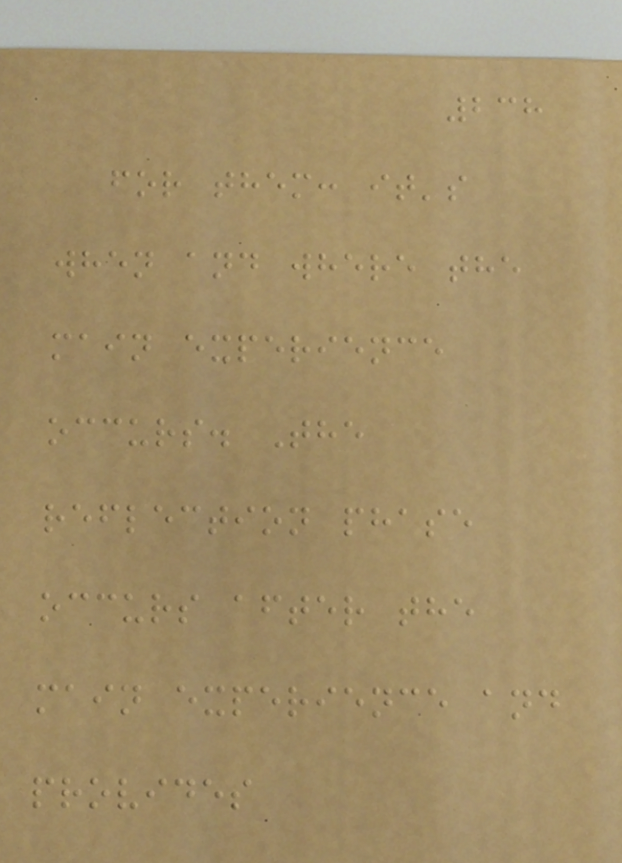238
for them: it's
when and where the
main experience
occurs. The
reflection phase
occurs after the
main experience and
provides
